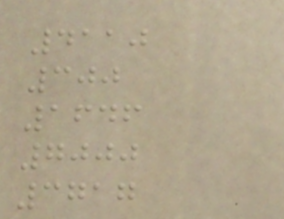4110
300
1646
7000
3717
